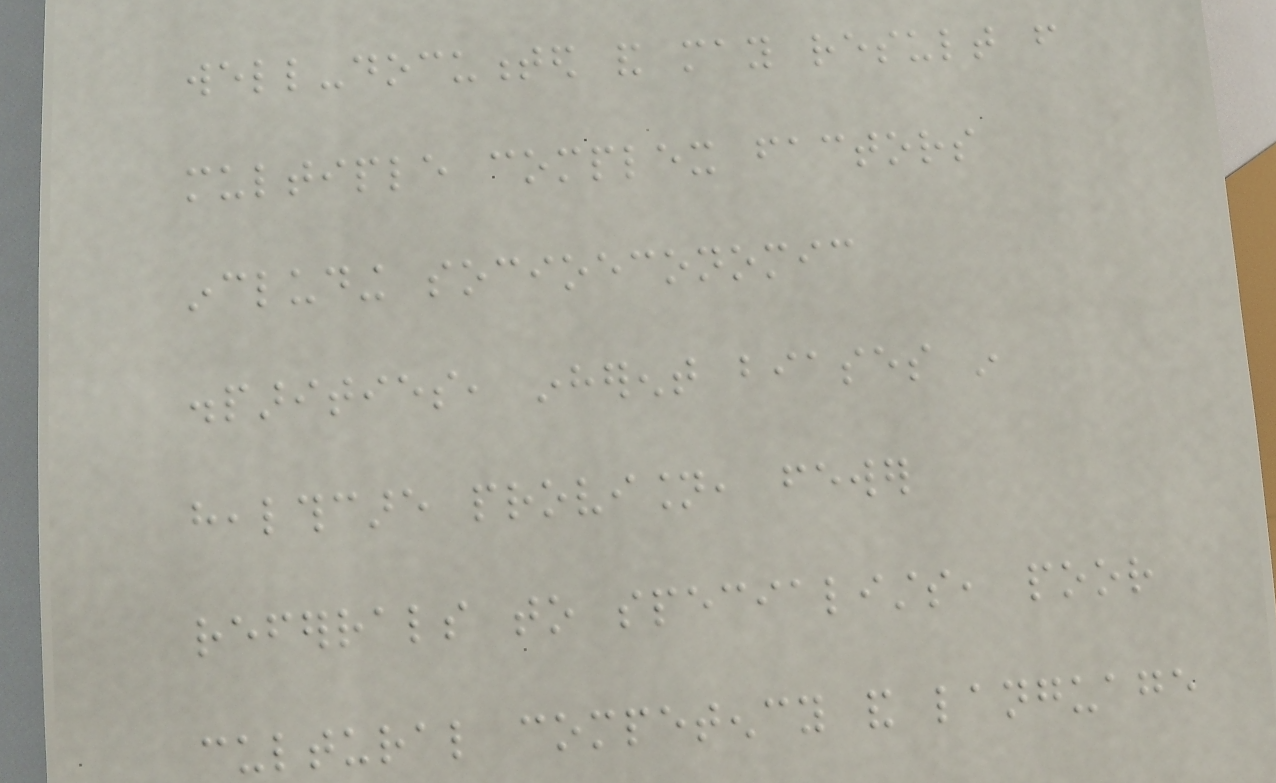well-documented and may result from
multiple complex factors
including socioeconomic
disparities, inherent biases in
healthcare provision, fewer
referrals to specialists, poor
cultural competency and language
